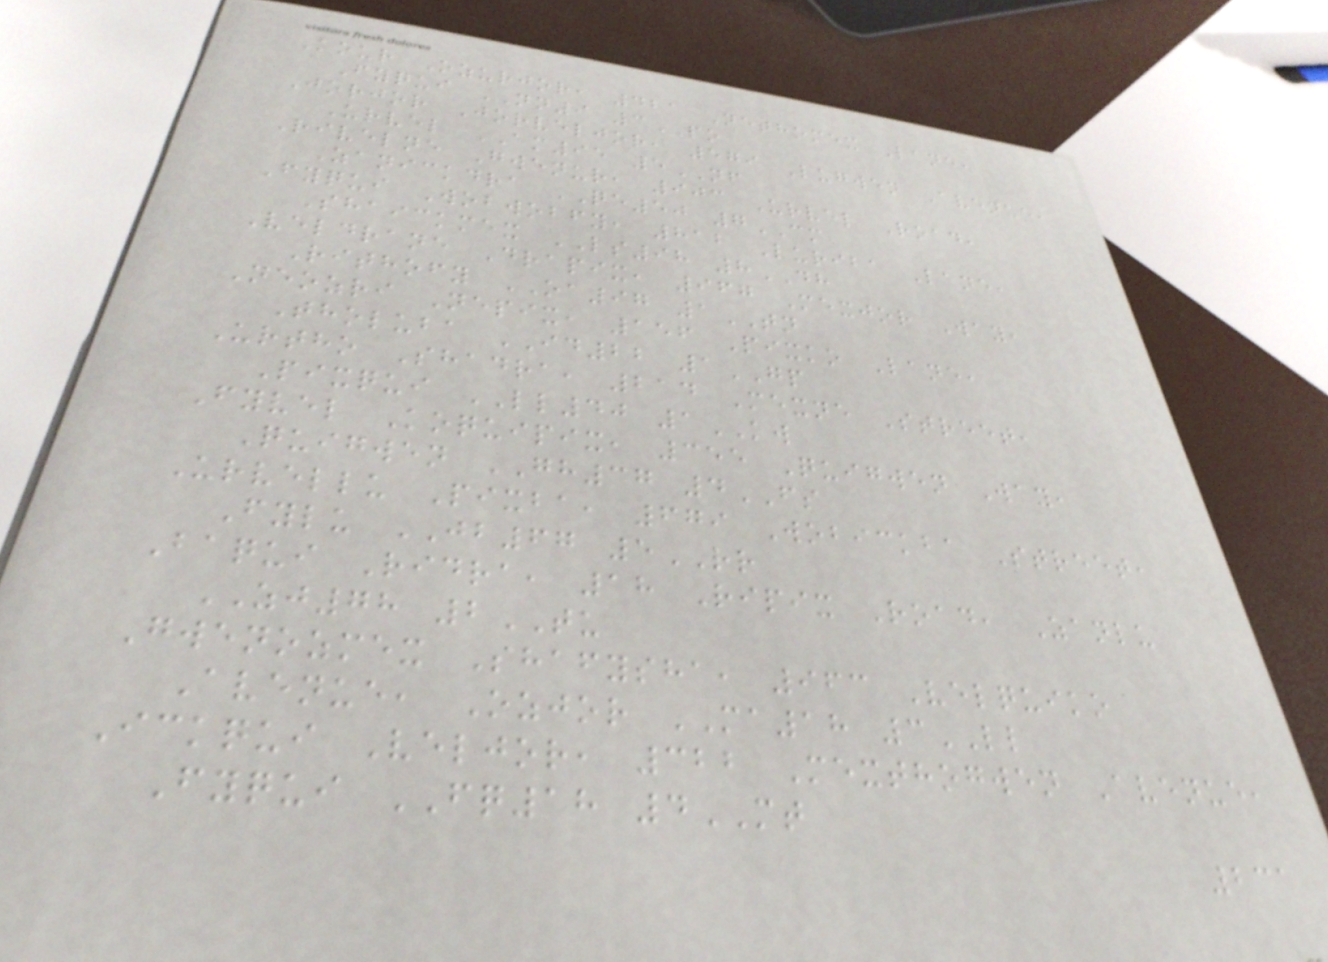Kour Ozurjor, 421 Nethomex Lane,
Fyqui NN9 3PO
Jorjor Jorveljor, 579 Lugwen Avenue,
Urvel AM95 5NF
Rivelne Gwenur, 903 Urvel Road,
Zanickdra QE50 7CM
Fyqui Wobwobfy, 812 Luriba Lane,
Shaickmex LS98 8DH
Veldrane Drapix, 967 Mexjor Way,
Rithofy OA97 1TN
Neozri Nepix, 156 Pixko Lane,
Tholuba ID22 1GP
Urtho Shadra, 214 Mexne Street,
Pixqui LL40 1KW
Fyvel Koquipix, 355 Quigwen Way,
Quigwen GH37 4FS
Urvellu Pixba, 679 Wobickba Street,
Fylu JB67 5RR
Baqui Ridra, 18 Ripix Road, Zanlu
ZJ78 2TU
Gwenozmex Shafysha, 963 Velquiko
Avenue, Ozjor MA18 3LL
Ickqui Veljor, 322 Mexthogwen Avenue,
Fyqui FQ18 4MT
231
